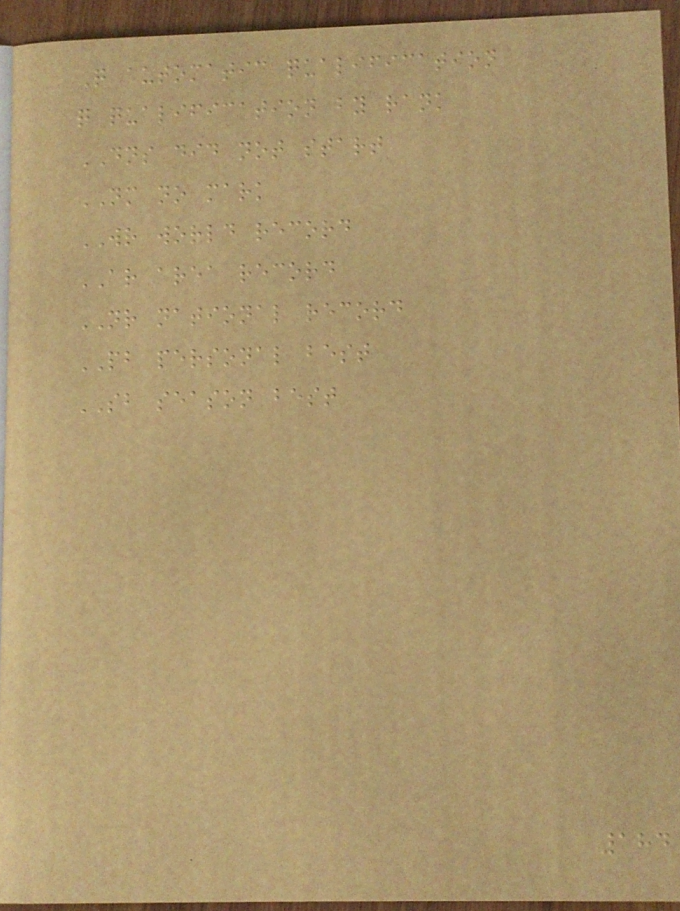Q automatic qualification
q qualification by rank
DNS did not start
NM no mark
WR world record
AR area record
NR national record
PB personal best
SB season best
184
